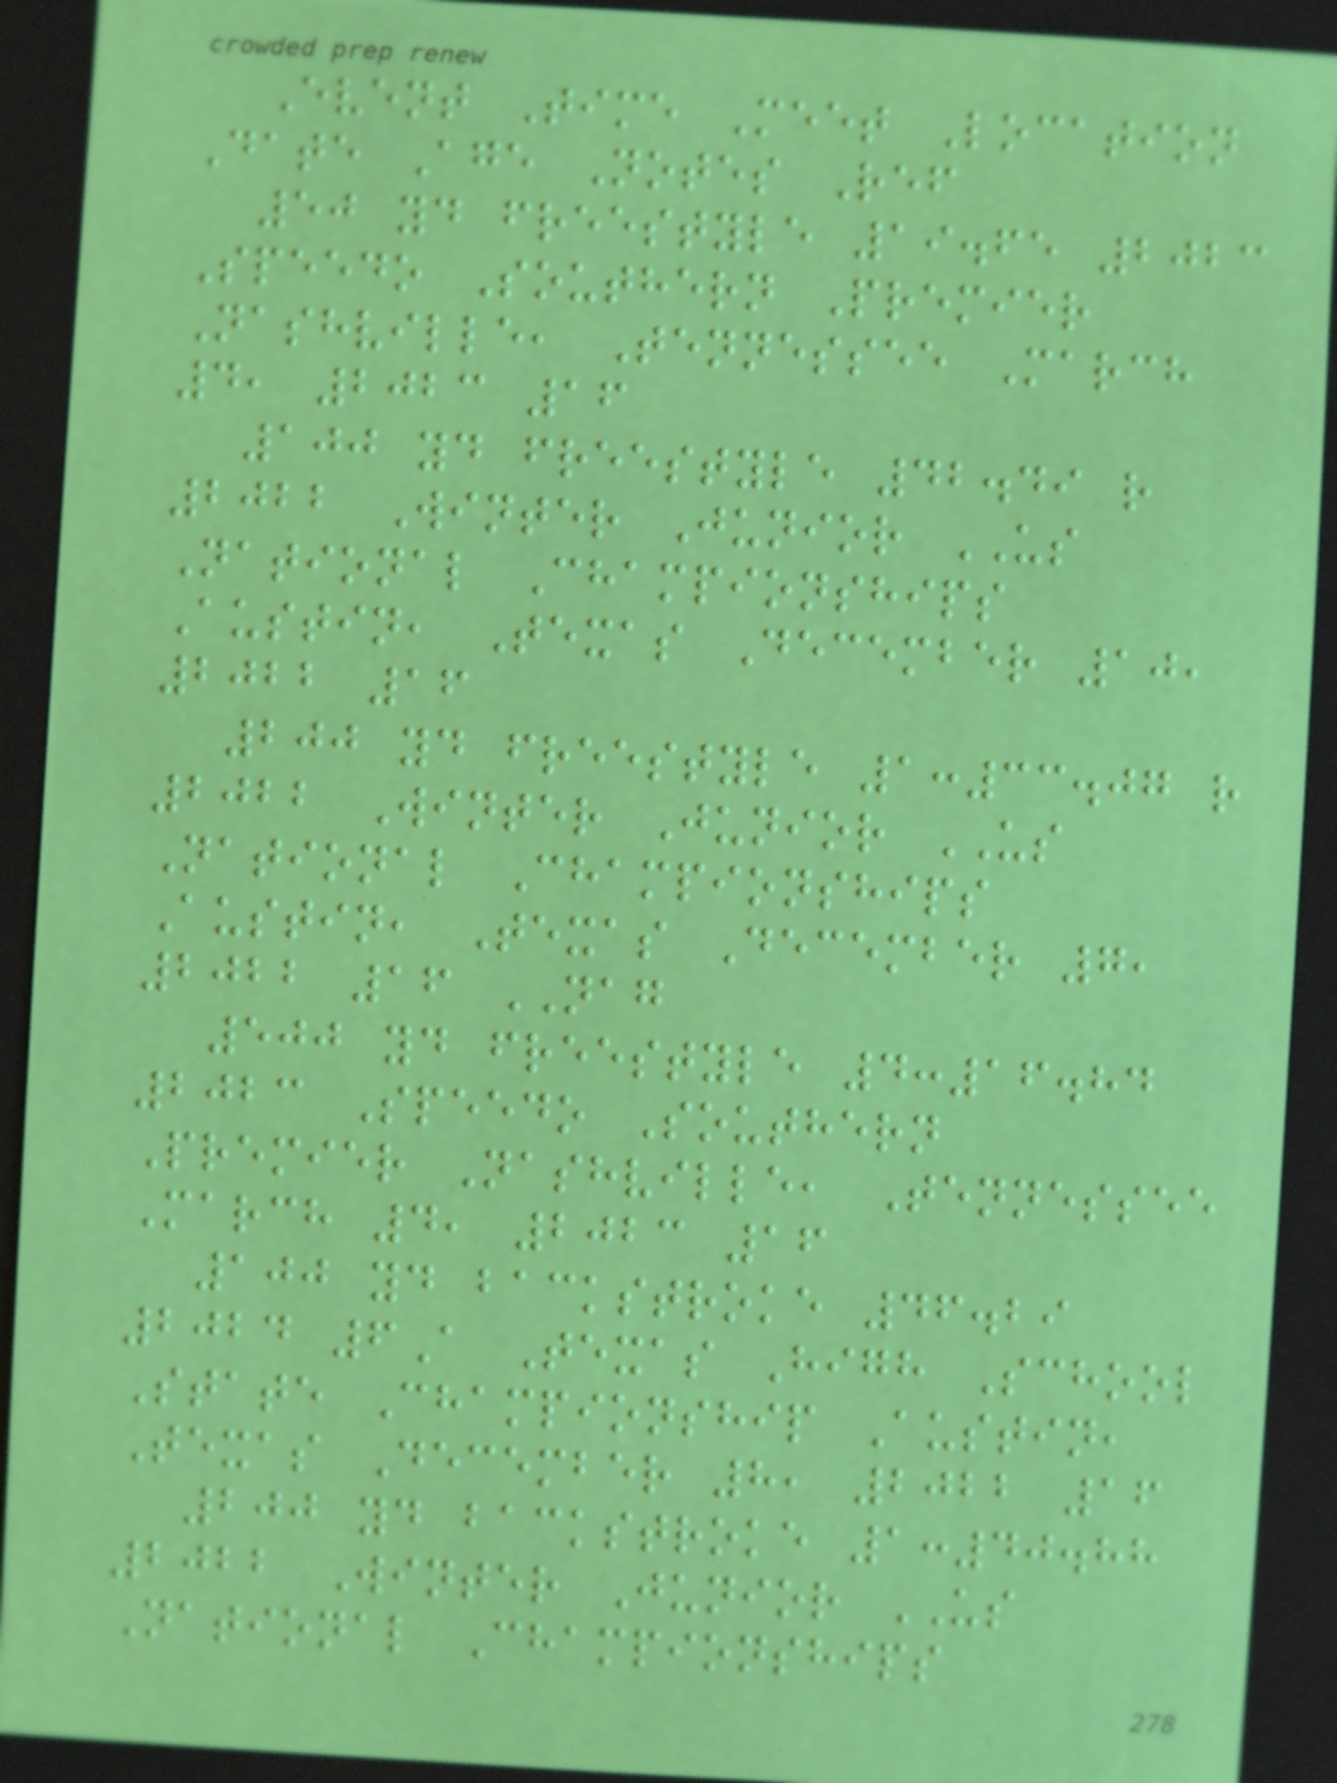Event Time Meet Location
Date Age Notes Ref
50 yd freestyle 19.65 2023
Speedo Southern Premier
Nashville, Tennessee March
4, 2023 16
100 yd freestyle 42.49 r
2022 Winter Junior US
National Championships
Austin, Texas December 10,
2022 16
200 yd freestyle 1:33.07 r
2022 Winter Junior US
National Championships
Austin, Texas December 7,
2022 16 NAG
500 yd freestyle 4:16.84
2023 Speedo Southern
Premier Nashville, Tennessee
March 4, 2023 16
100 yd backstroke 46.29
2024 6A Texas High School
State Championship Austin,
Texas December 8, 2022 16
200 yd backstroke 1:40.88
2022 Winter Junior US
National Championships
